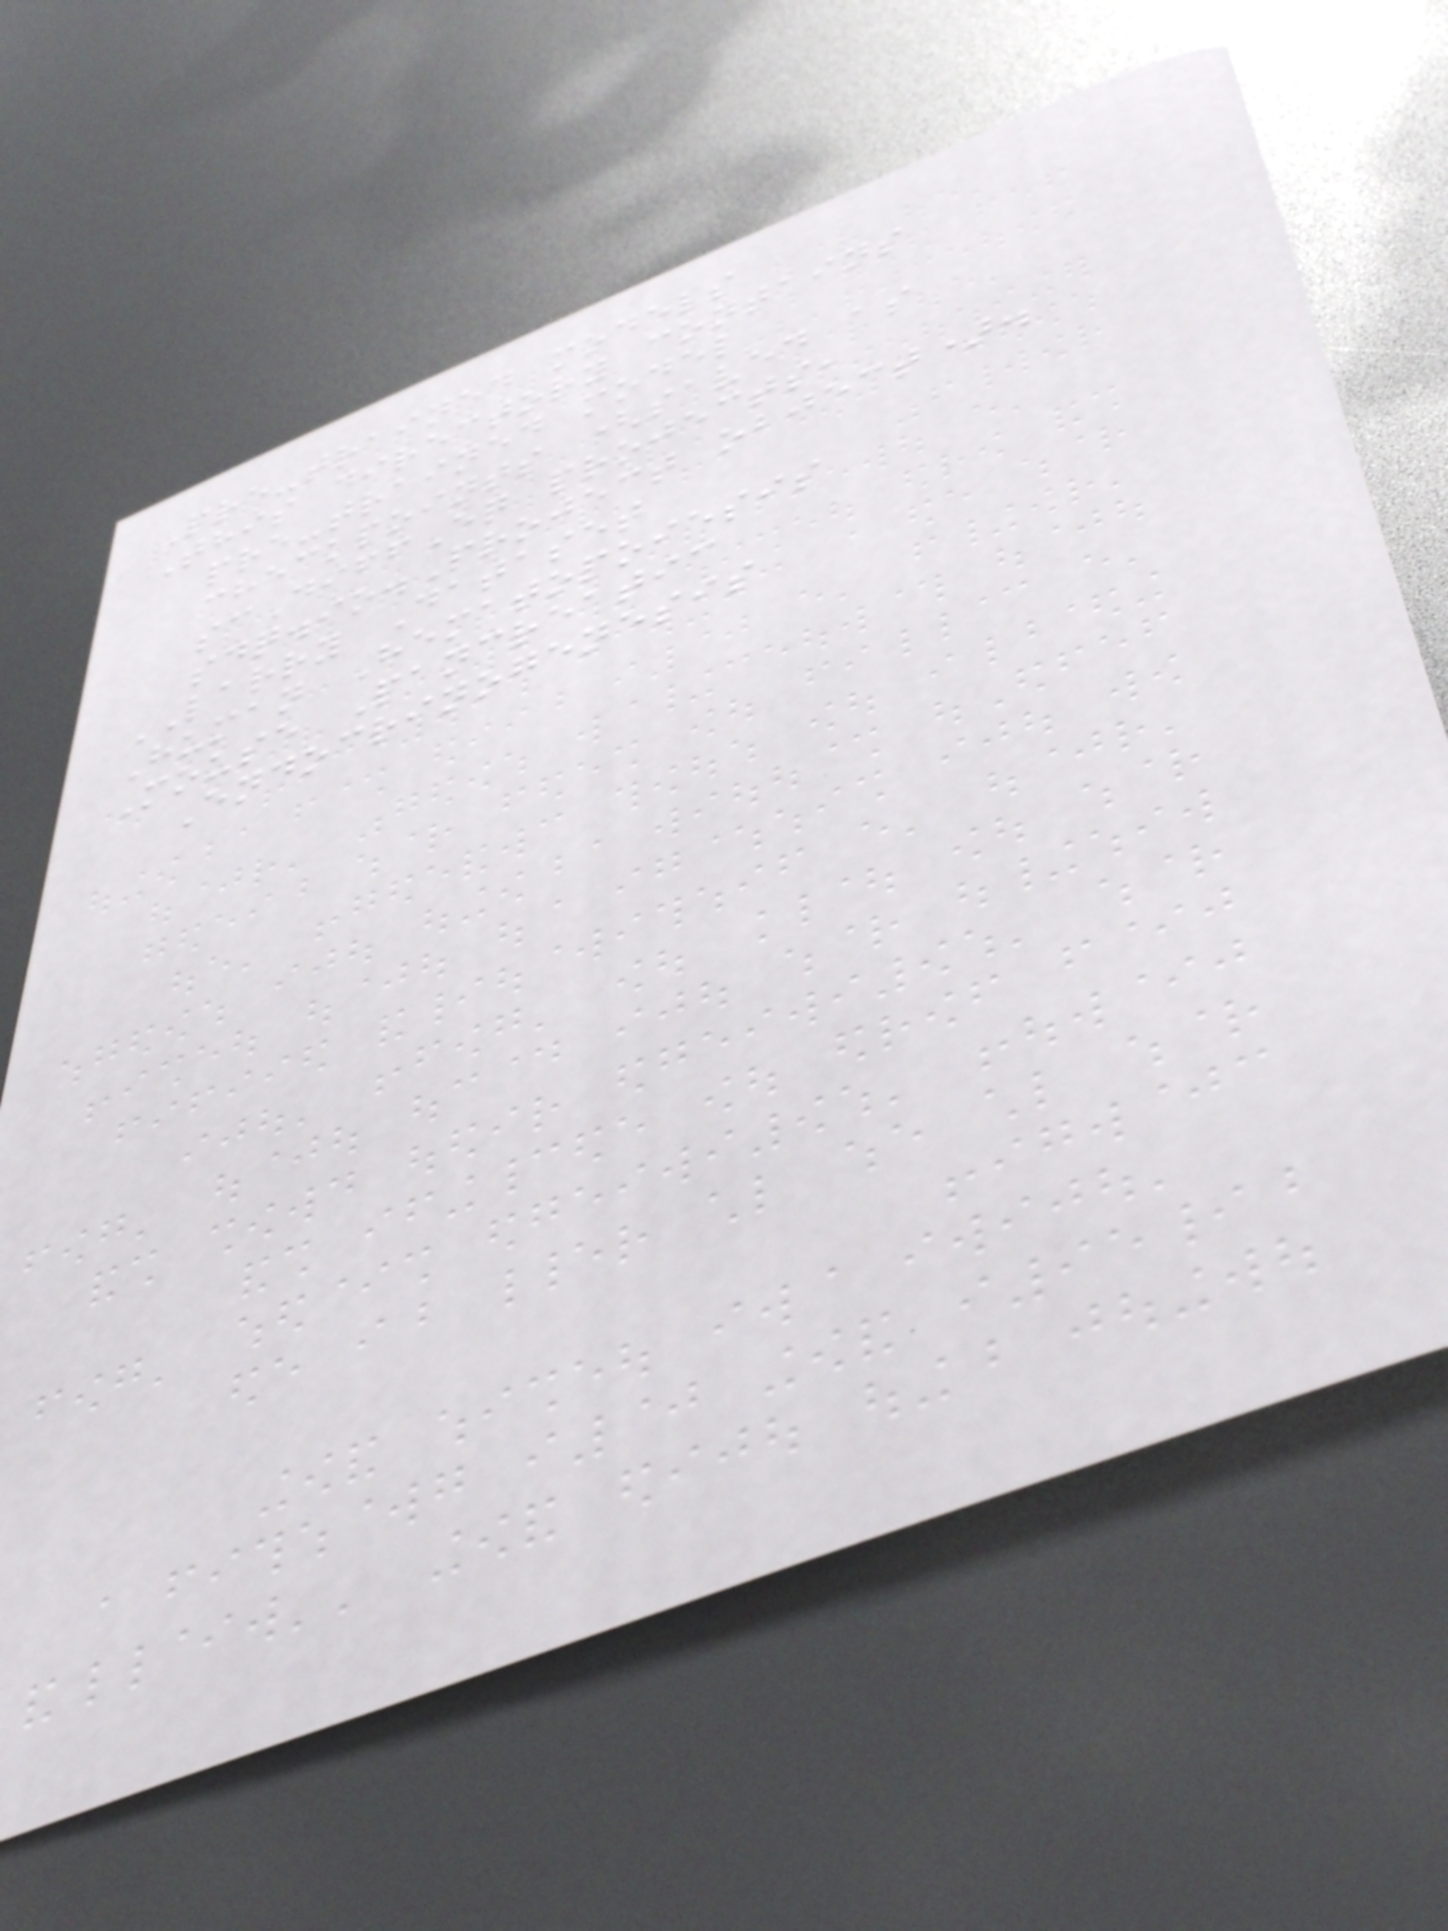Pre-trained models
This directory contains
pre-trained model
checkpoints (saved as
scDiffEq projects,
sdq.io.Project object).
LARRY Dataset
Human Hematopoiesis
Mouse Pancreatic
Endocrinogenesis
